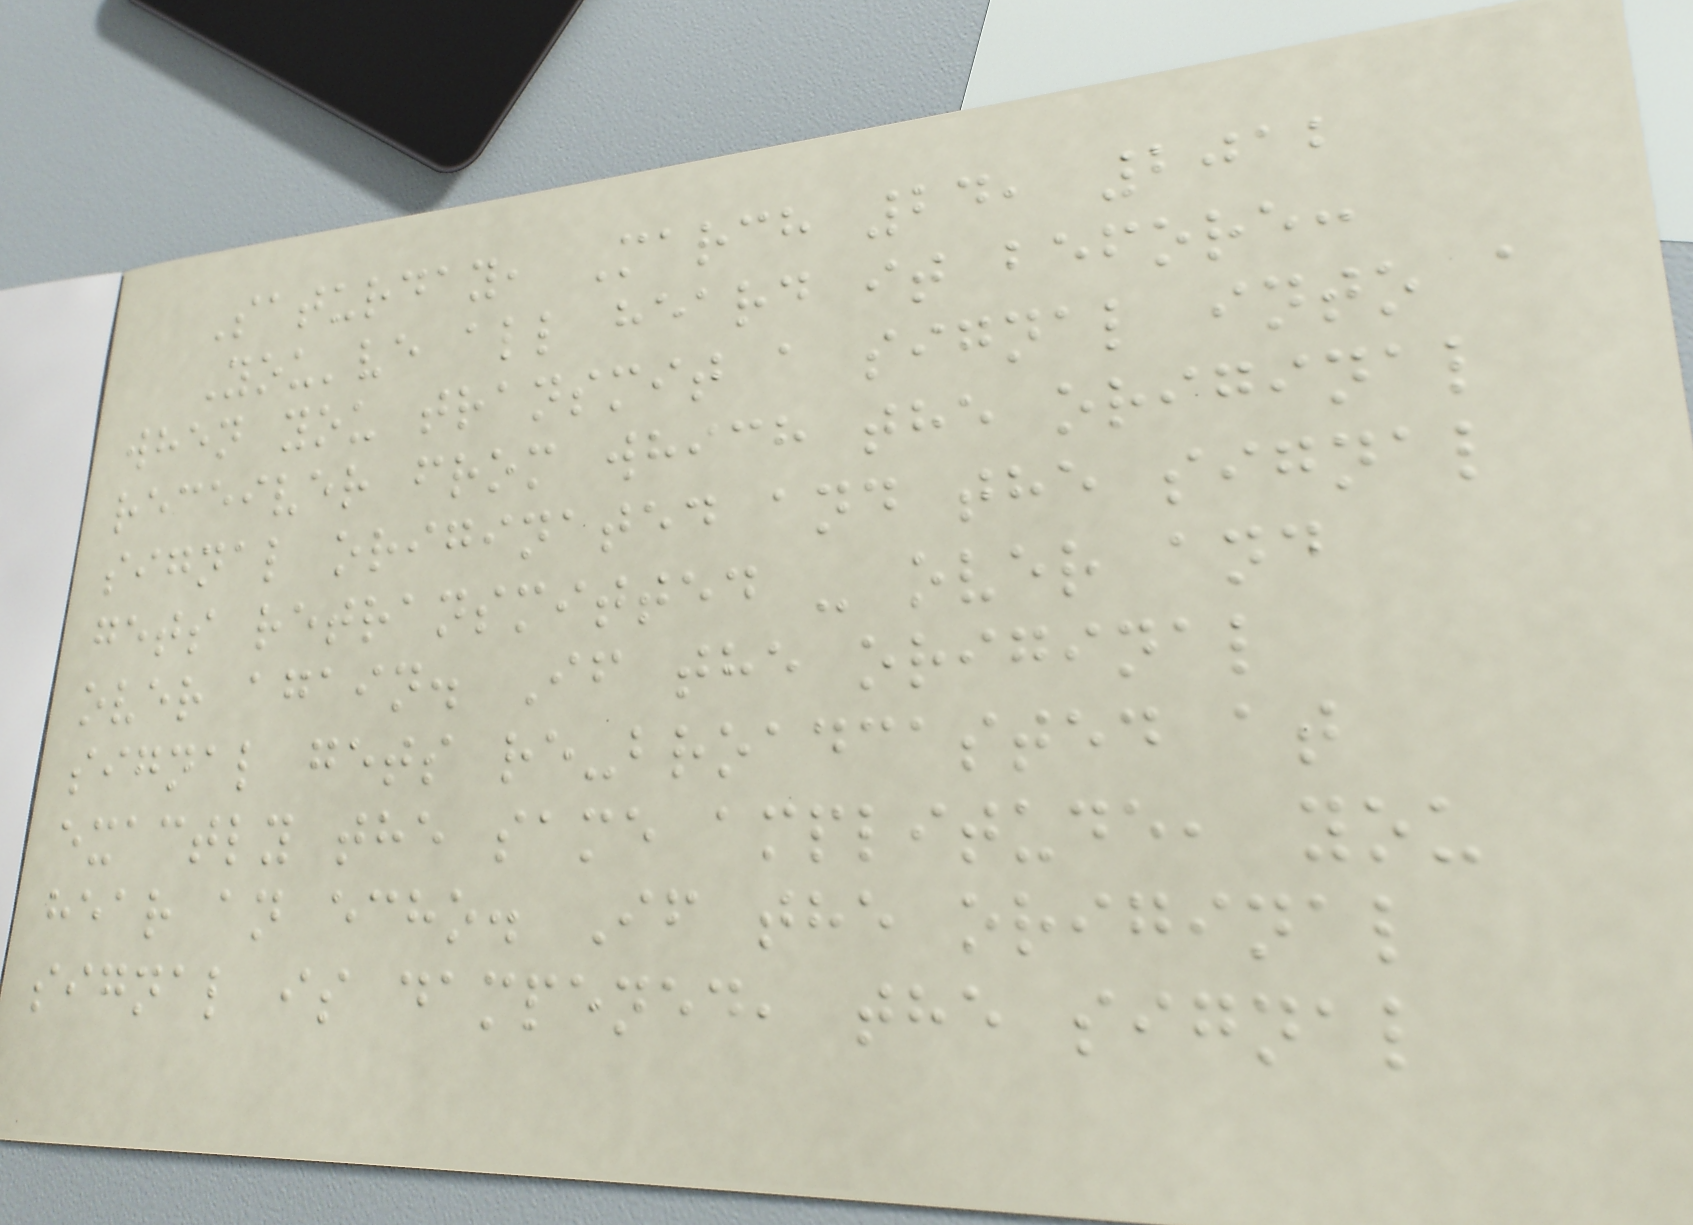Saturday, March 24, 2012
You've all heard it before:
when you transmit a signal into a
receiver from which the original
signal originated and the signal
gets retransmitted - over and
over again. If the original
signal gets re-broadcasted at
exactly the same amplitude, you
hear an echo. If the original
signal is dampened, the signal
